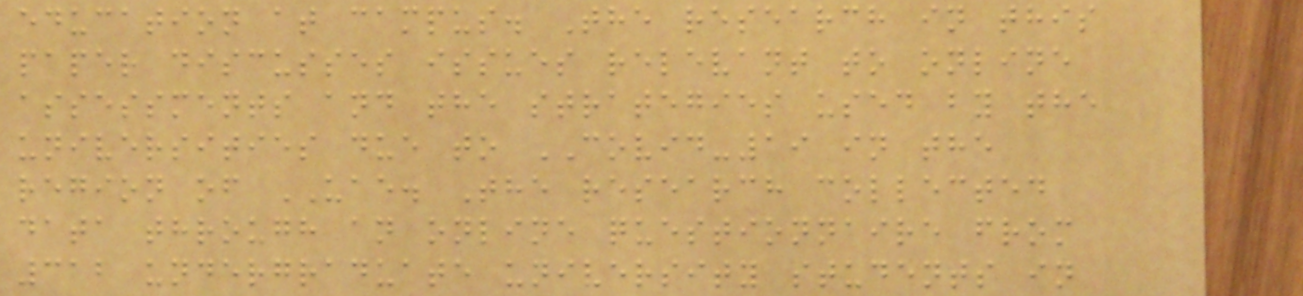education at campus. The research in this
paper discusses issues relevant to online
assessments and the strategies used by the
universities due to COVID-19 in the
region of UAE. The research collected
data through an online questionnaire from
312 undergraduate university students in
